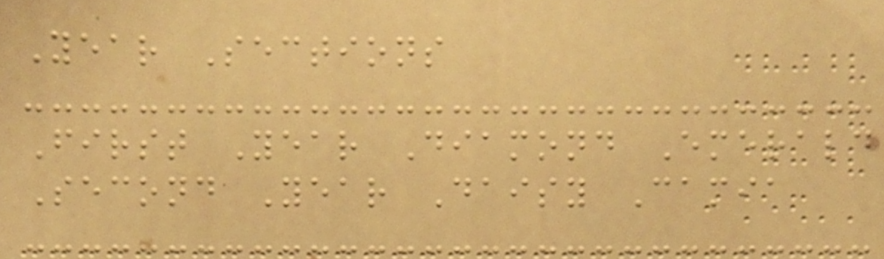Year Sections
First Year Diamond Emerald
Second Year Daisy Camia
